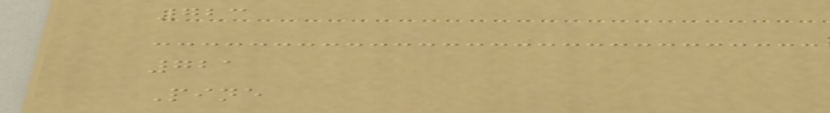723
721
Pine
